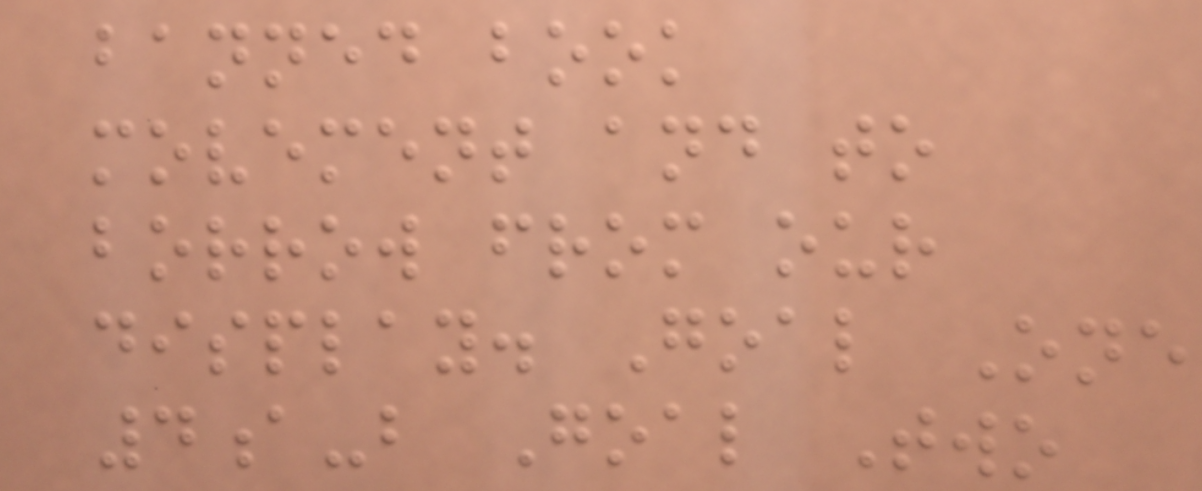banned book
movement and to
borrow from our
display. Goal One
4a-b Goal Two
